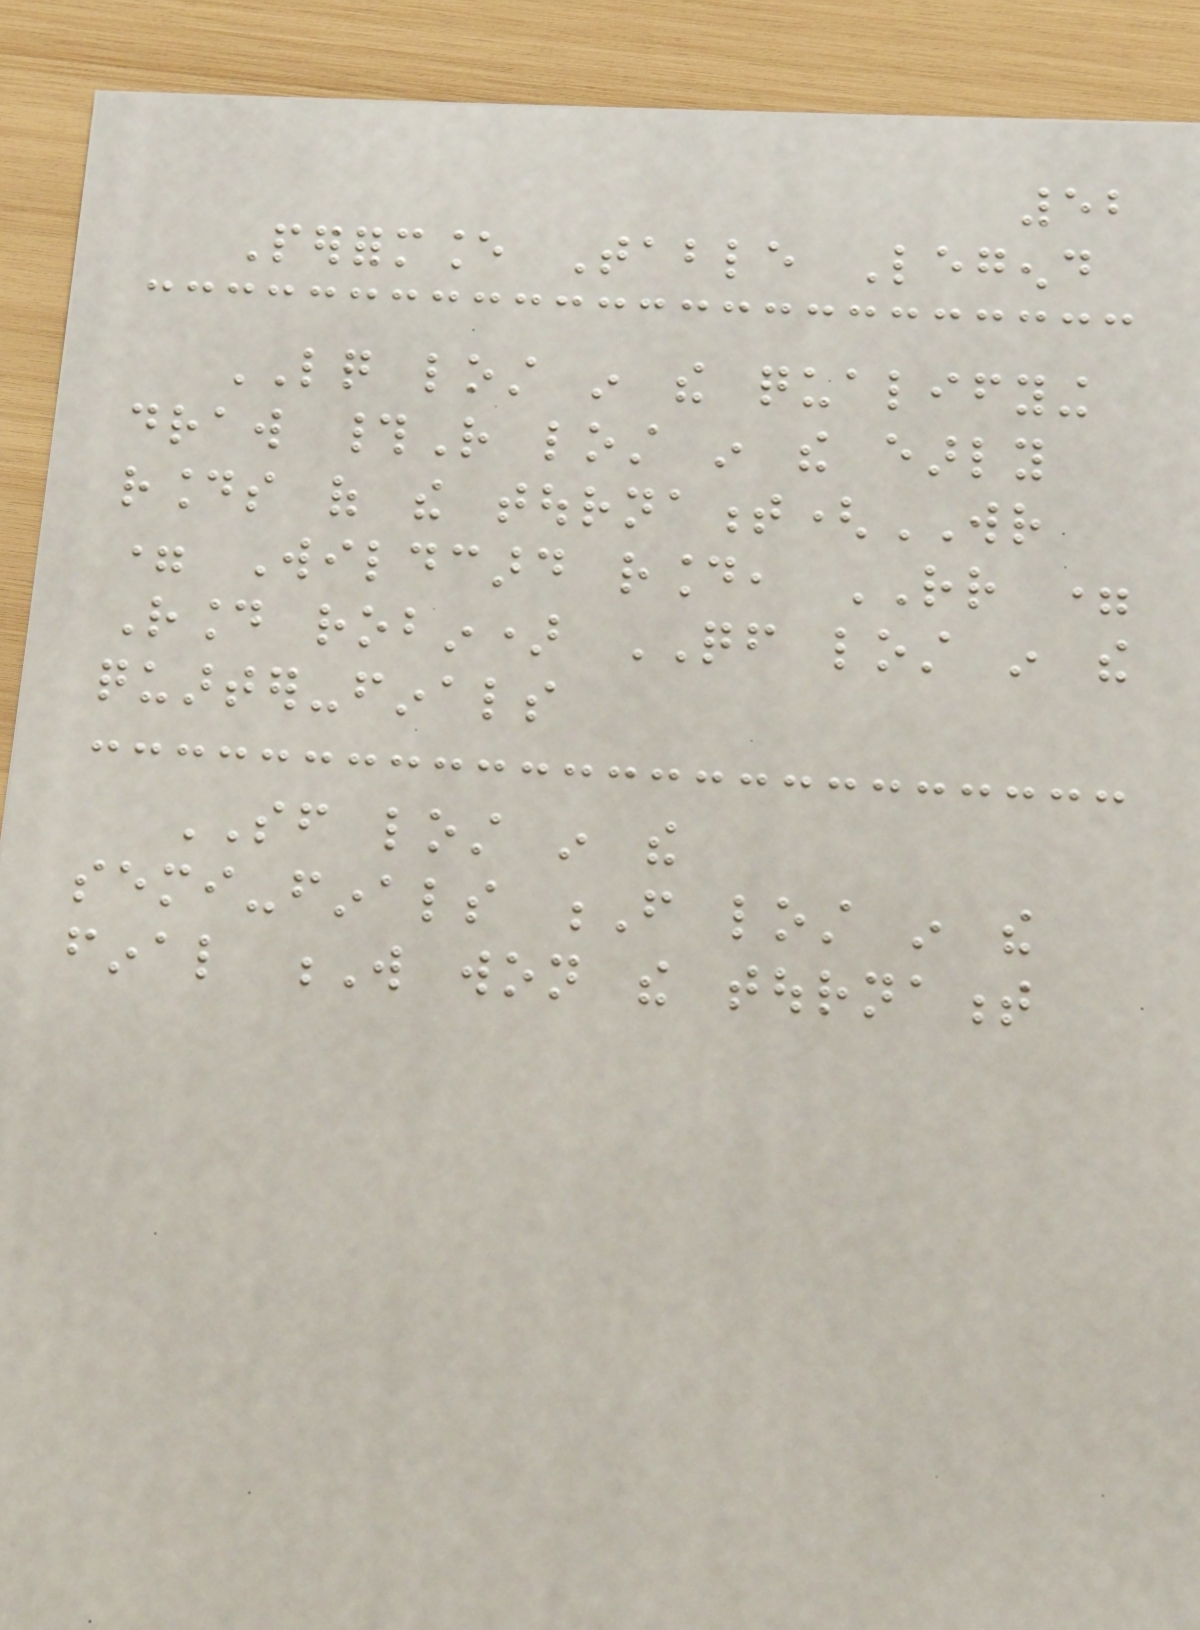52
Performance Table Legend
LQ lost in the qualifying
draw #R lost in the early
rounds of the tournament(WR
= Wildcard round, RR =
Round robin) QF lost in the
quarter-finals
SF lost in the
semi-finals F lost in the
final W won the tournament
